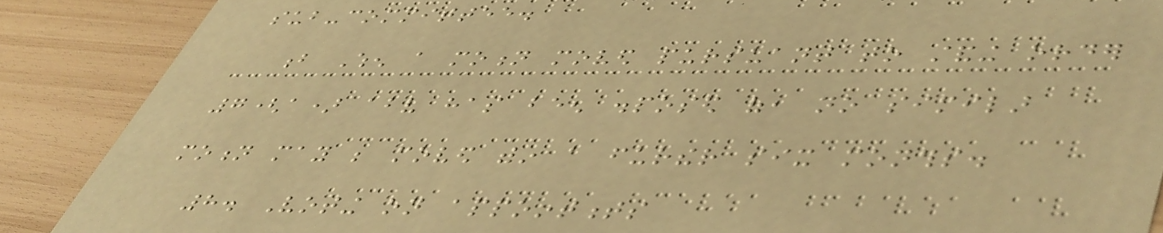sub-committee.
b When a motion moved pursuant to standing order
7(a) above has been disposed of, no similar
motion may be moved within a further six months.
8. Voting on appointments
